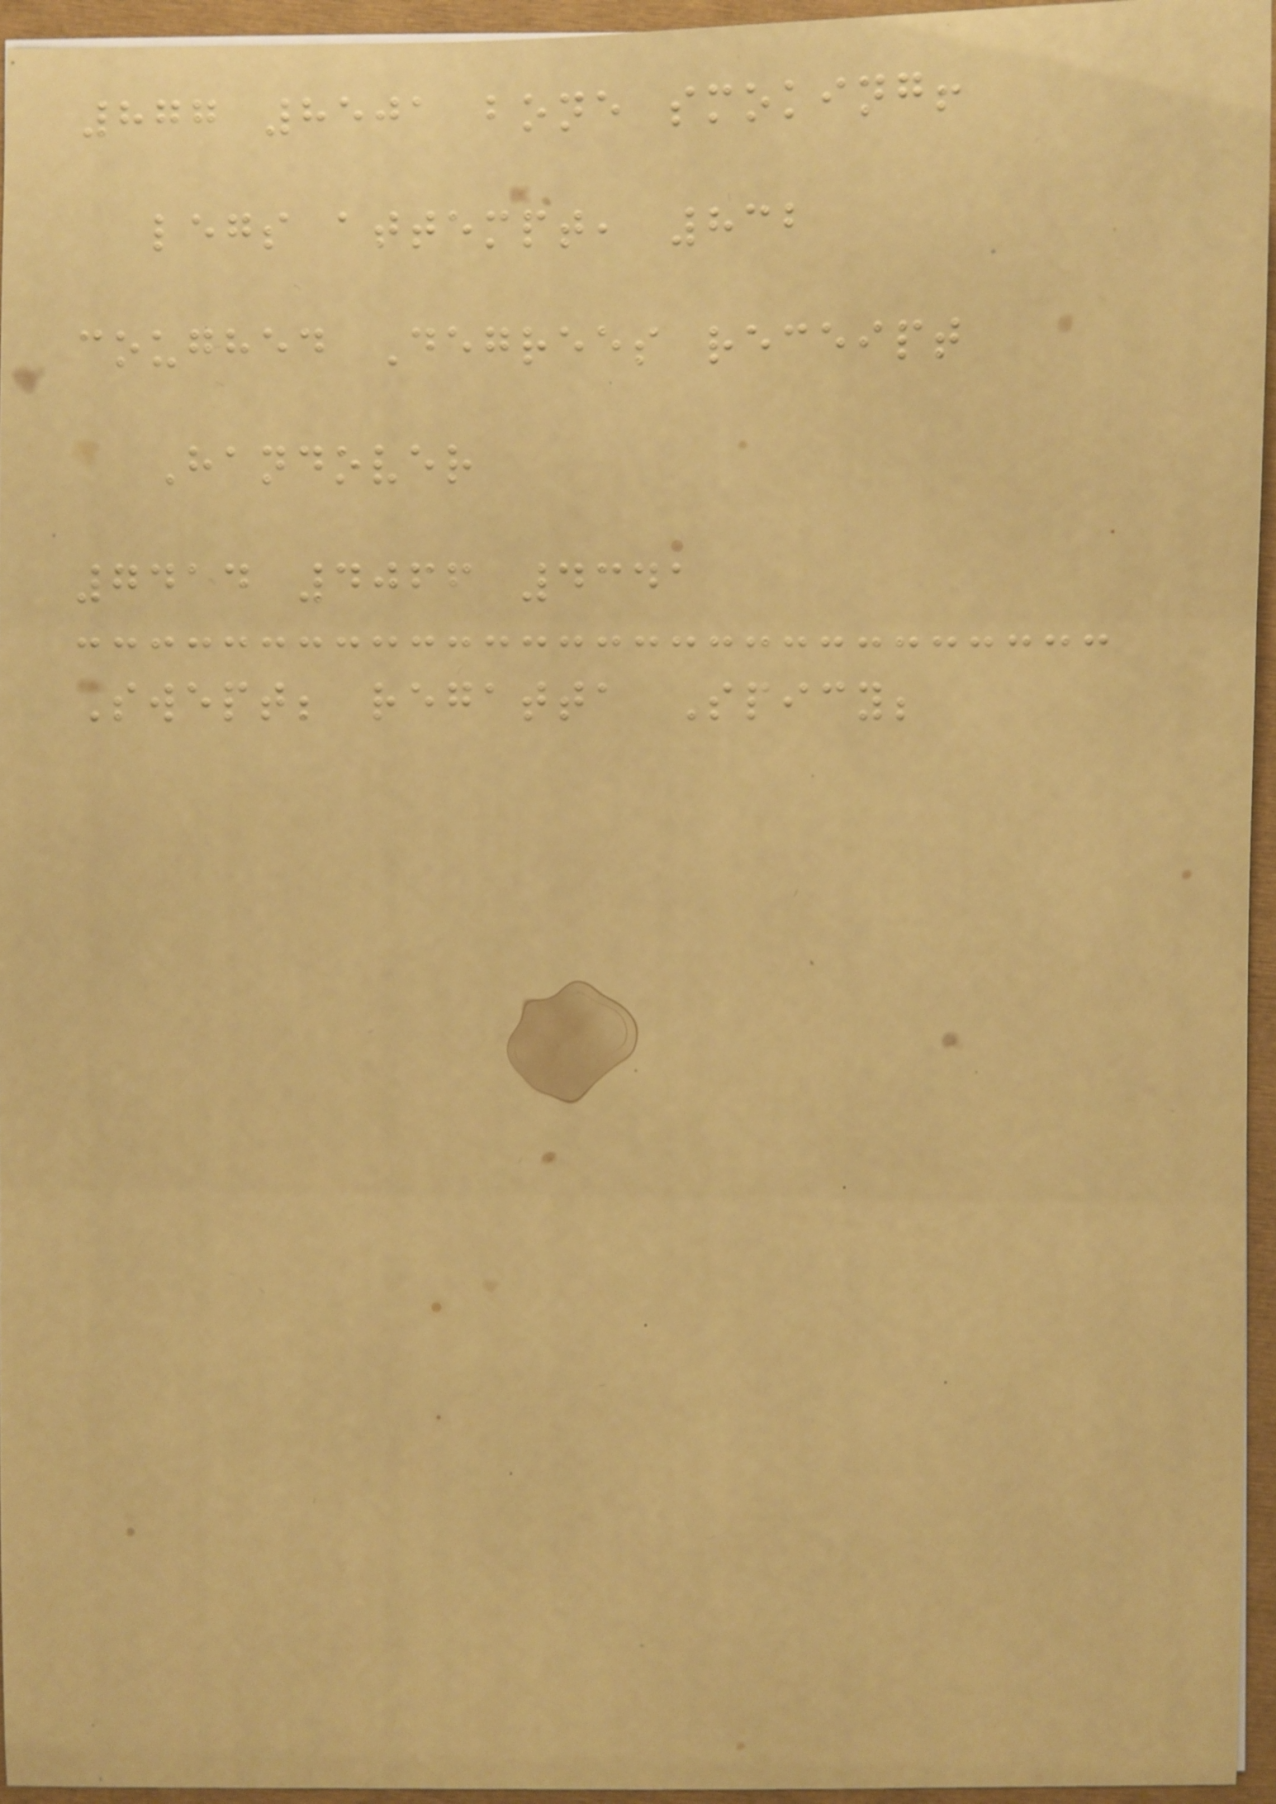877 8501 bone smoking!
legs attempt, 832
coughed Degrees receipt
Handover
7414 4066 4341
Swept; regatta Spicy;
